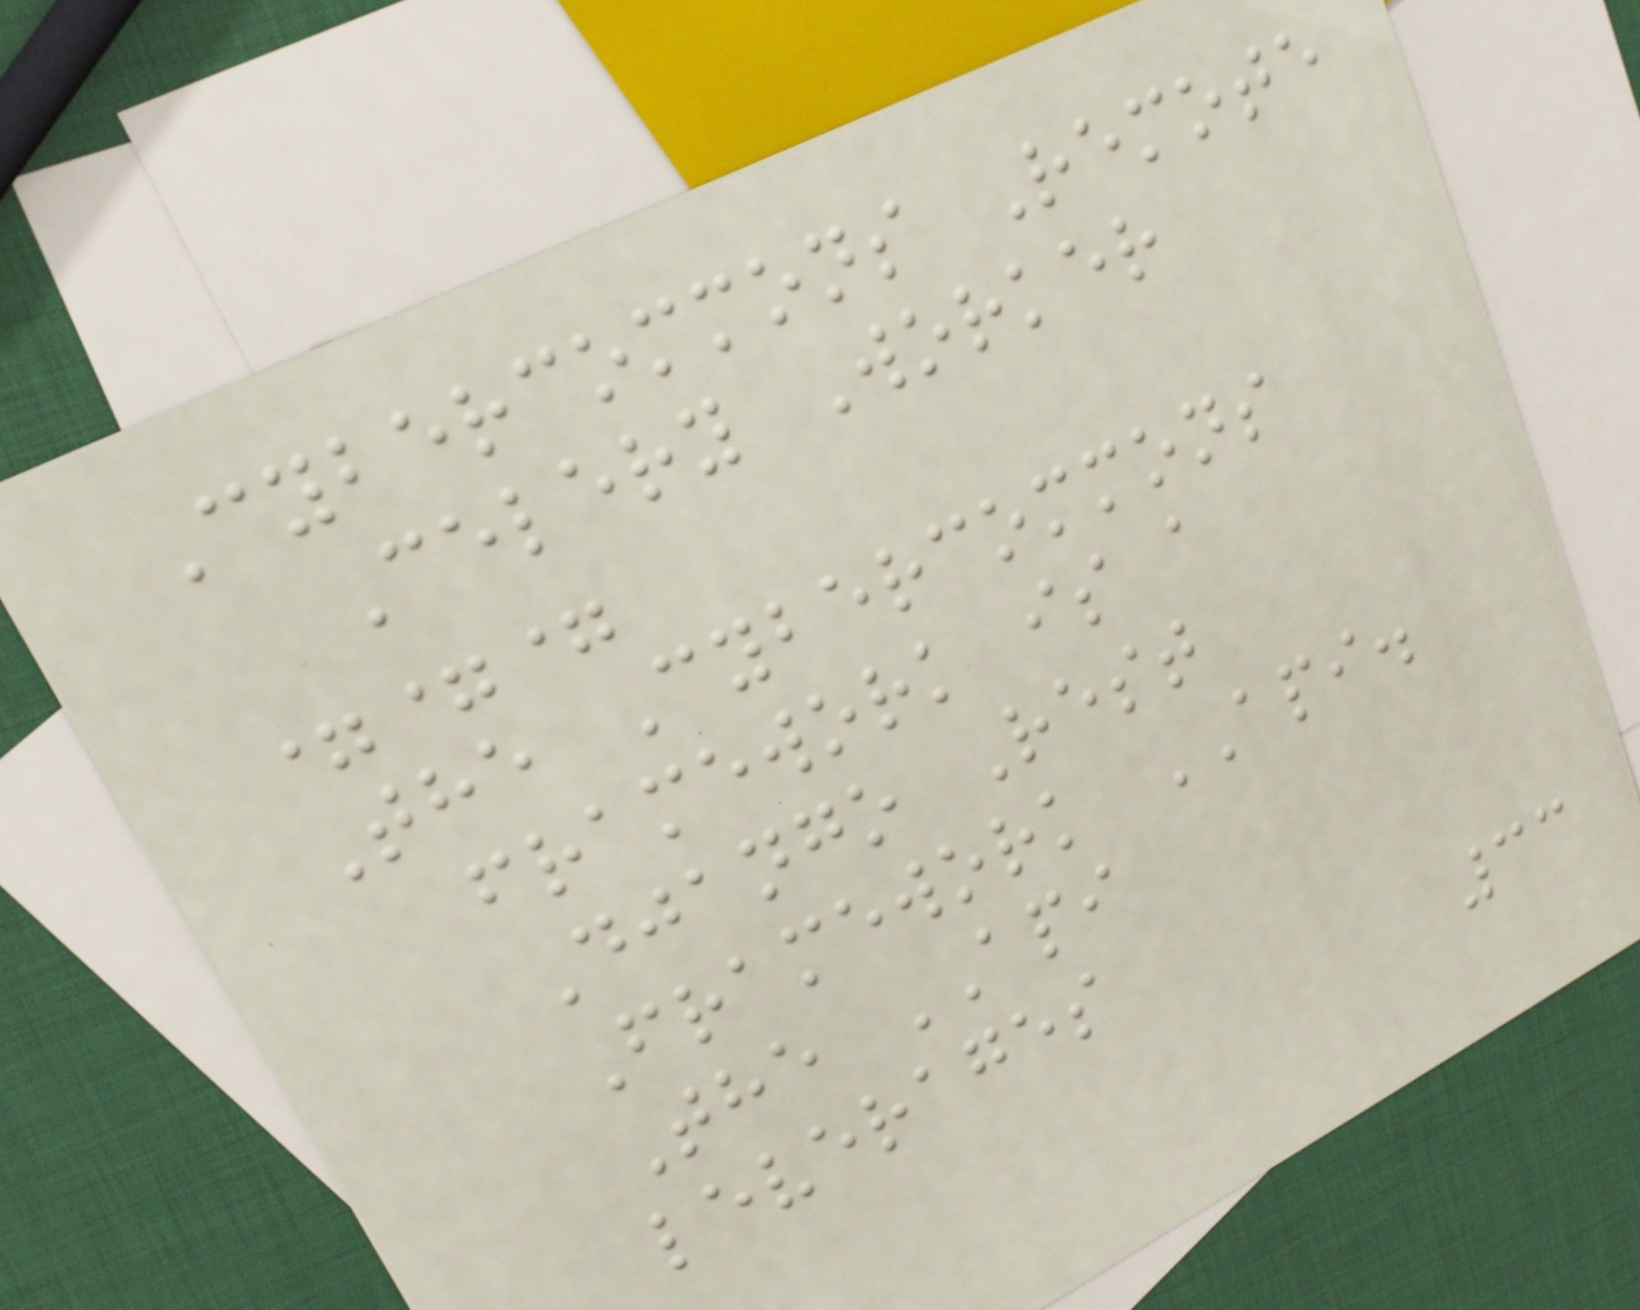Cybercommons Remote
Celery Worker
===
The Cybercommons
framework is a
Django Rest
Framework API.
The API
leverages
33
